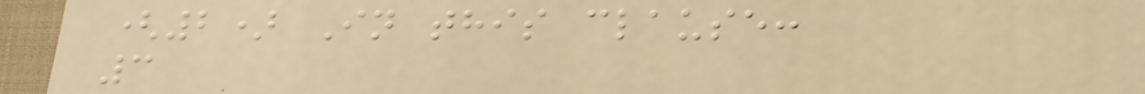(2) In this clause:
3
